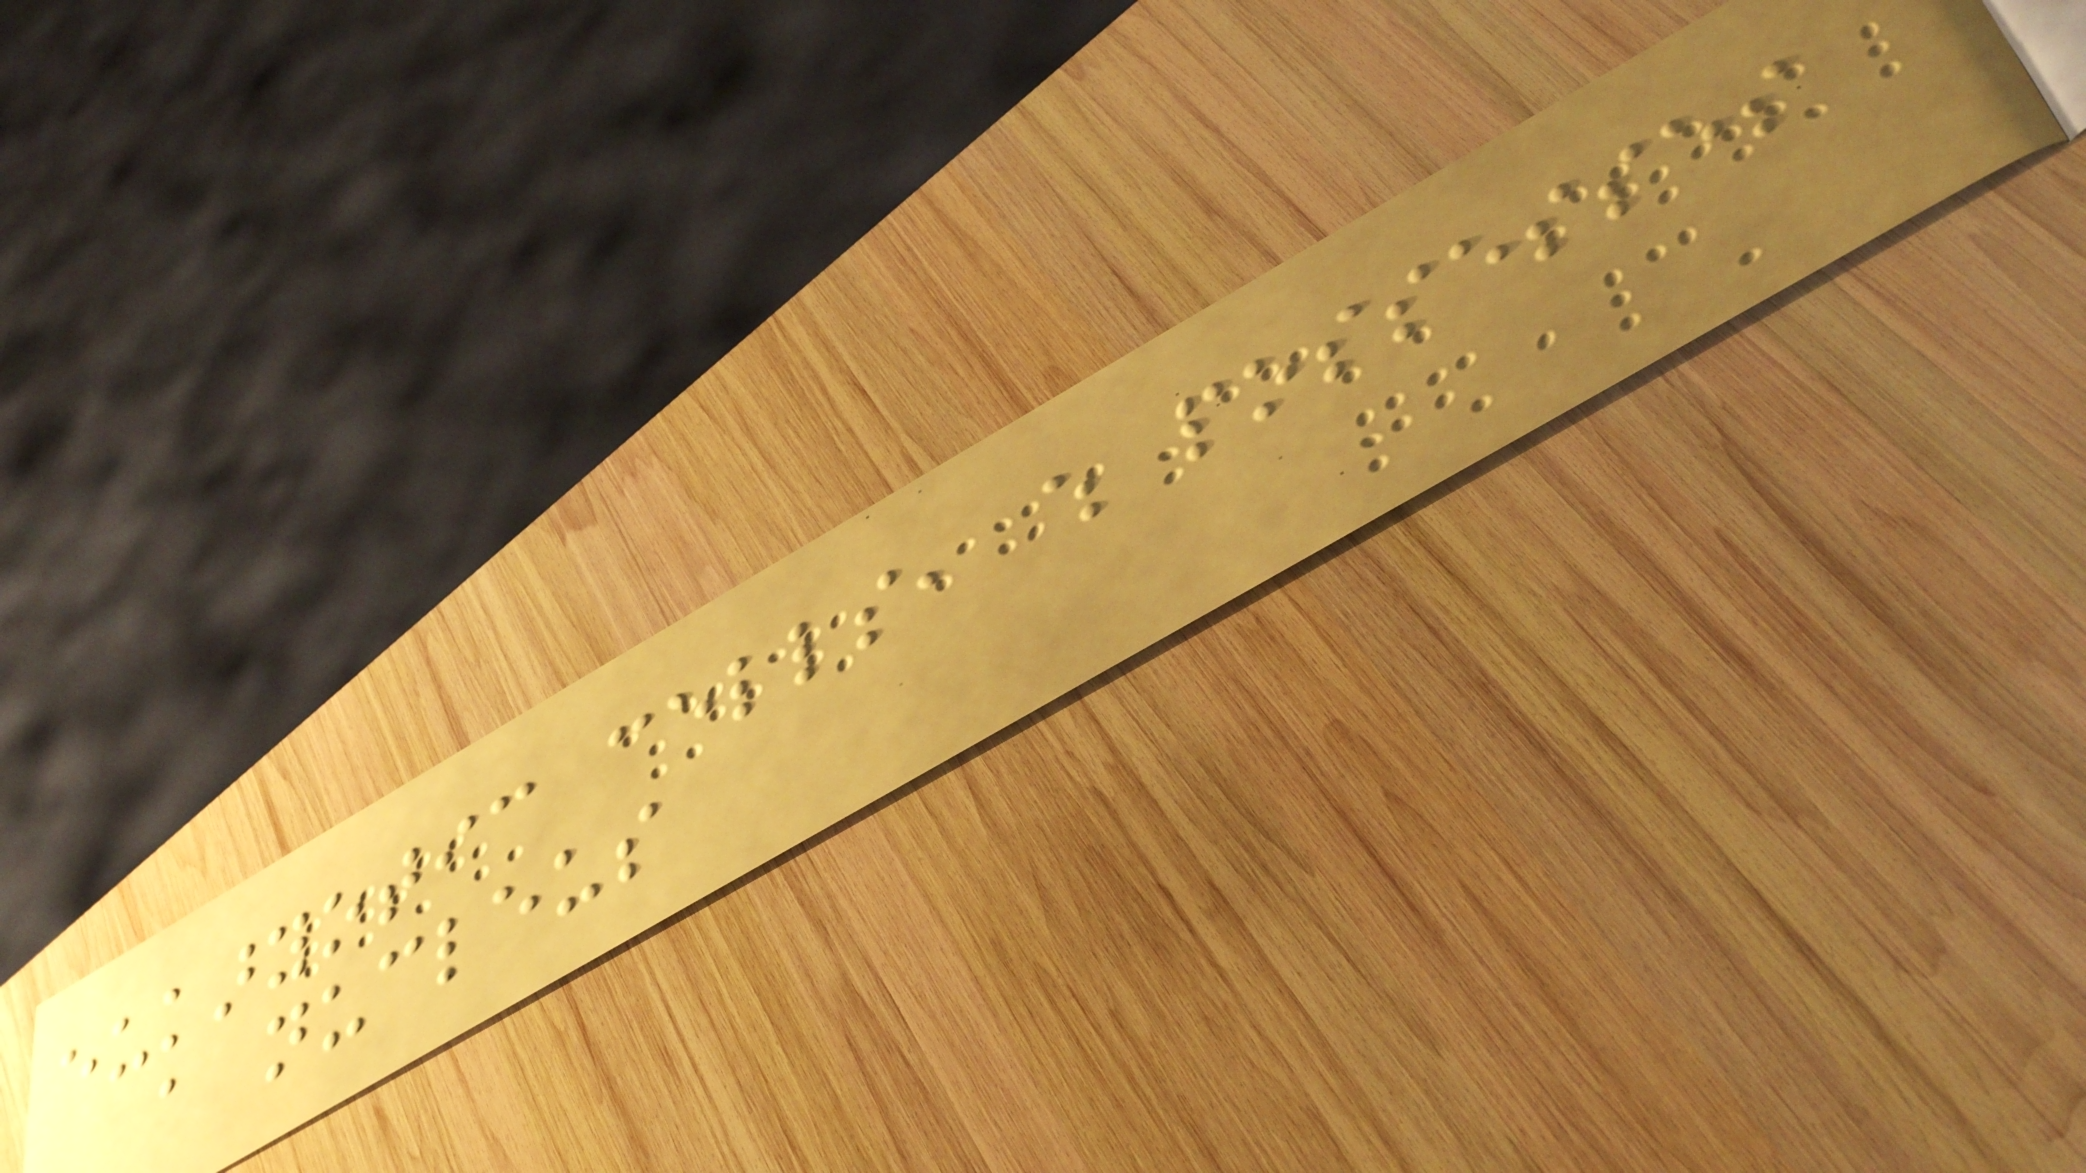eukaryotic cells, which possesses
a nucleus
